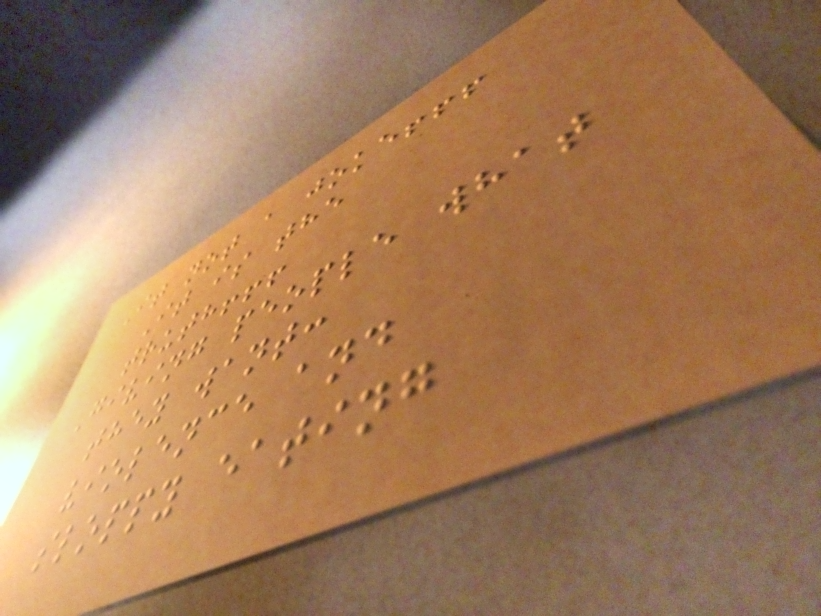It not a joke!!!
It is the
truth!!!
Giving people what
they want:
violence and
sloppy eating
